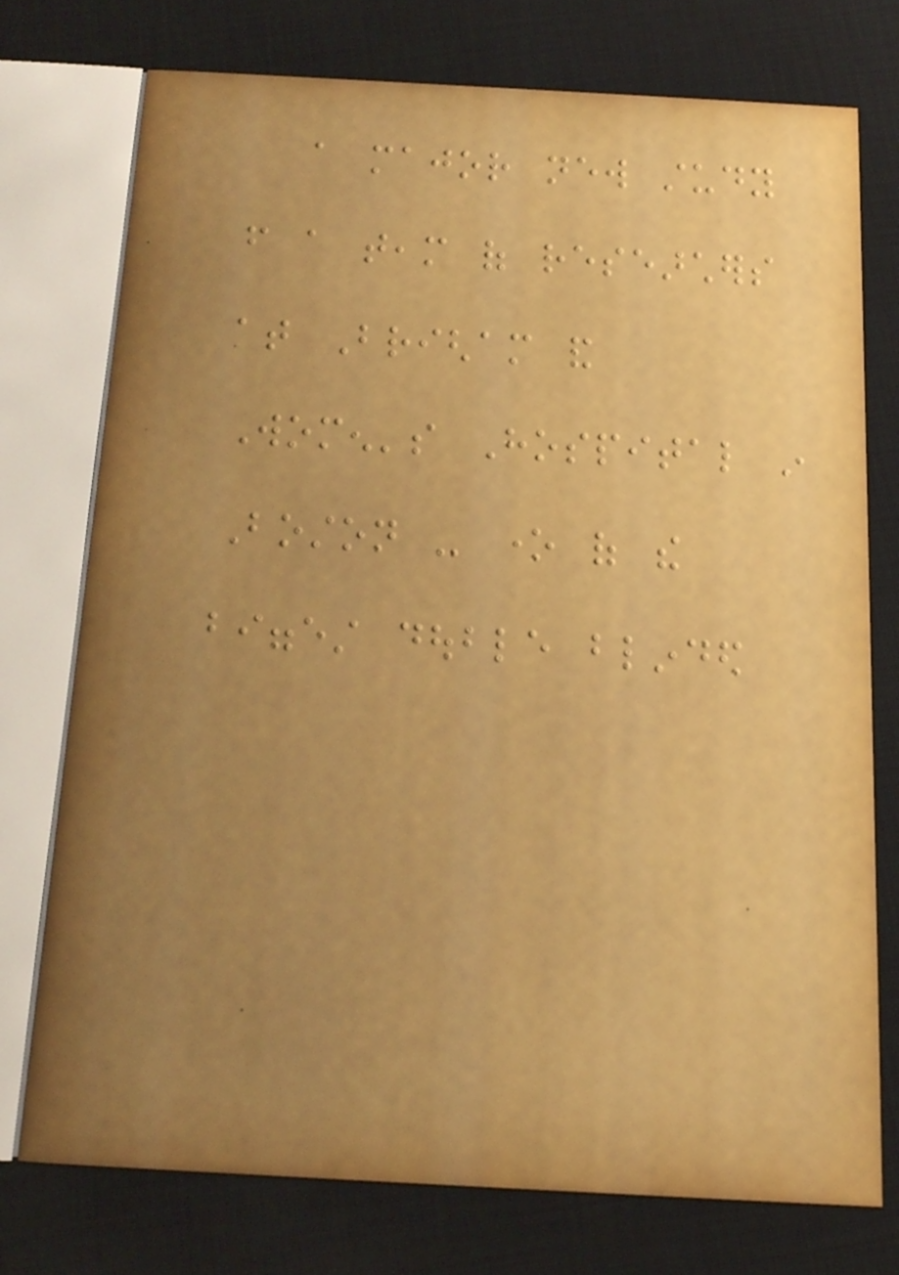a major new study
from a team of researchers
at Brigham and
Women's Hospital in
Boston - one of the
biggest double blinded
